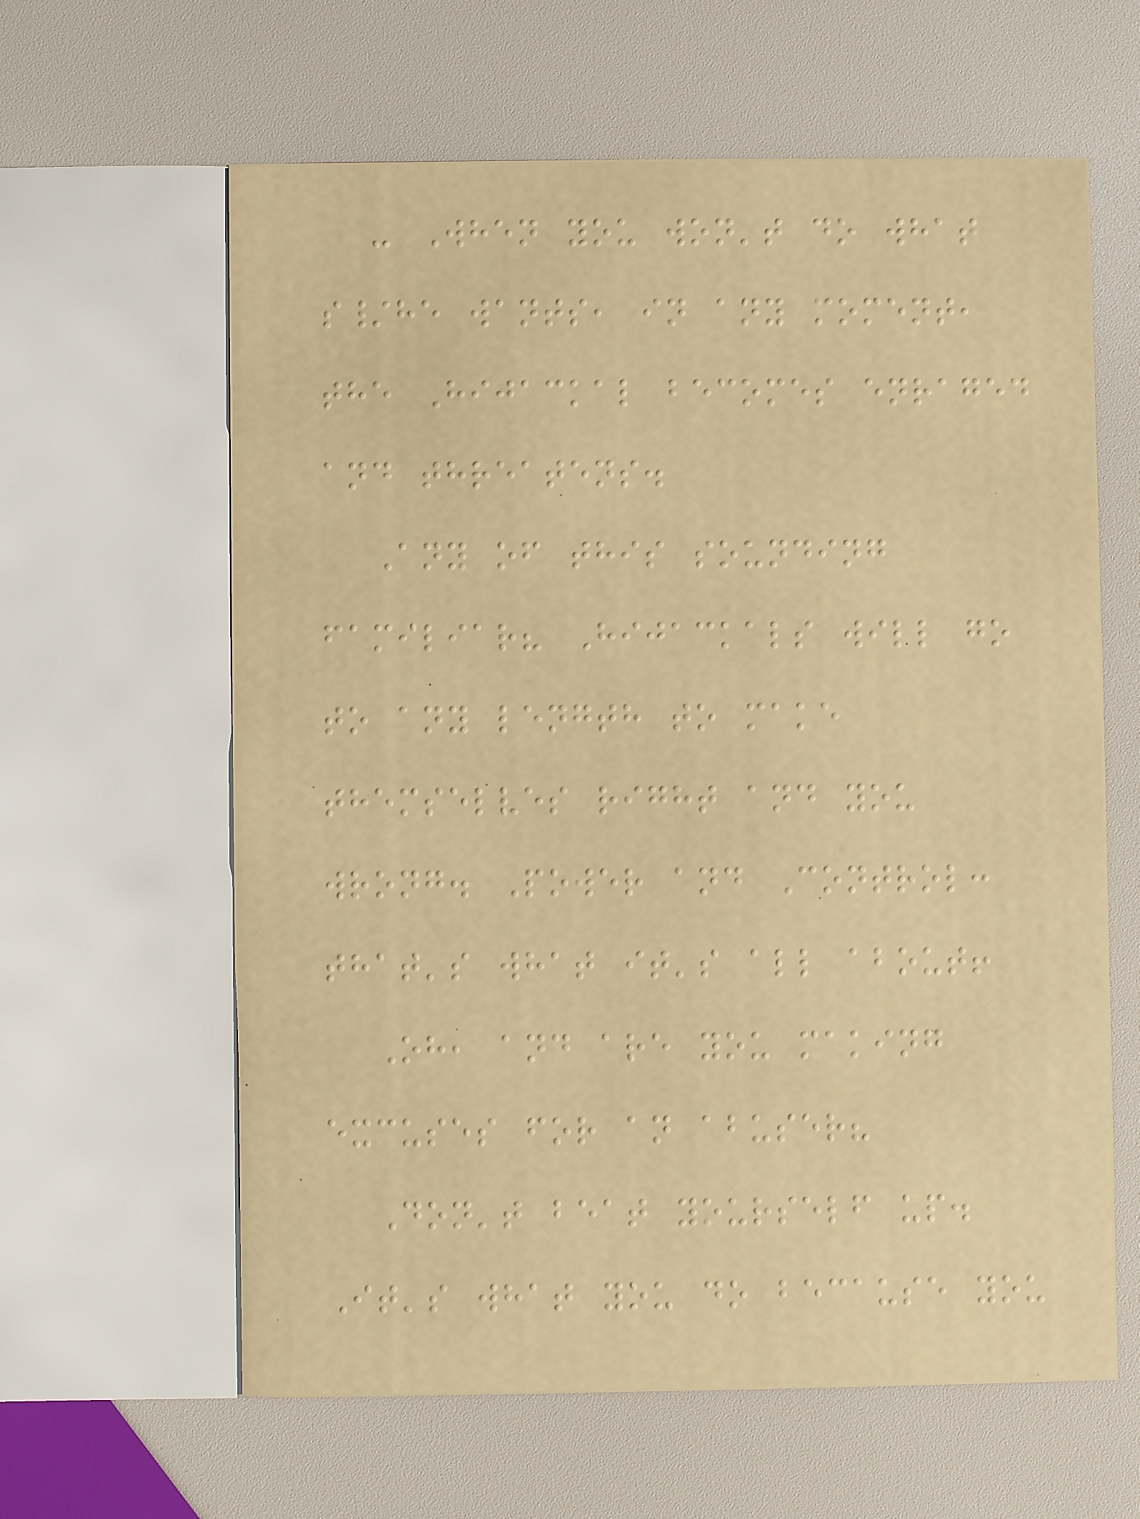- When you won't do what
s/he wants, in any moment,
the Hijackal becomes enraged
and threatens.
Any of this sounding
familiar? Hijackals will go
to any length to make
themselves right and you
wrong. Power and Control:
that's what it's all about!
Oh, and are you making
excuses for an abuser?
Don't beat yourself up.
It's what you do because you
